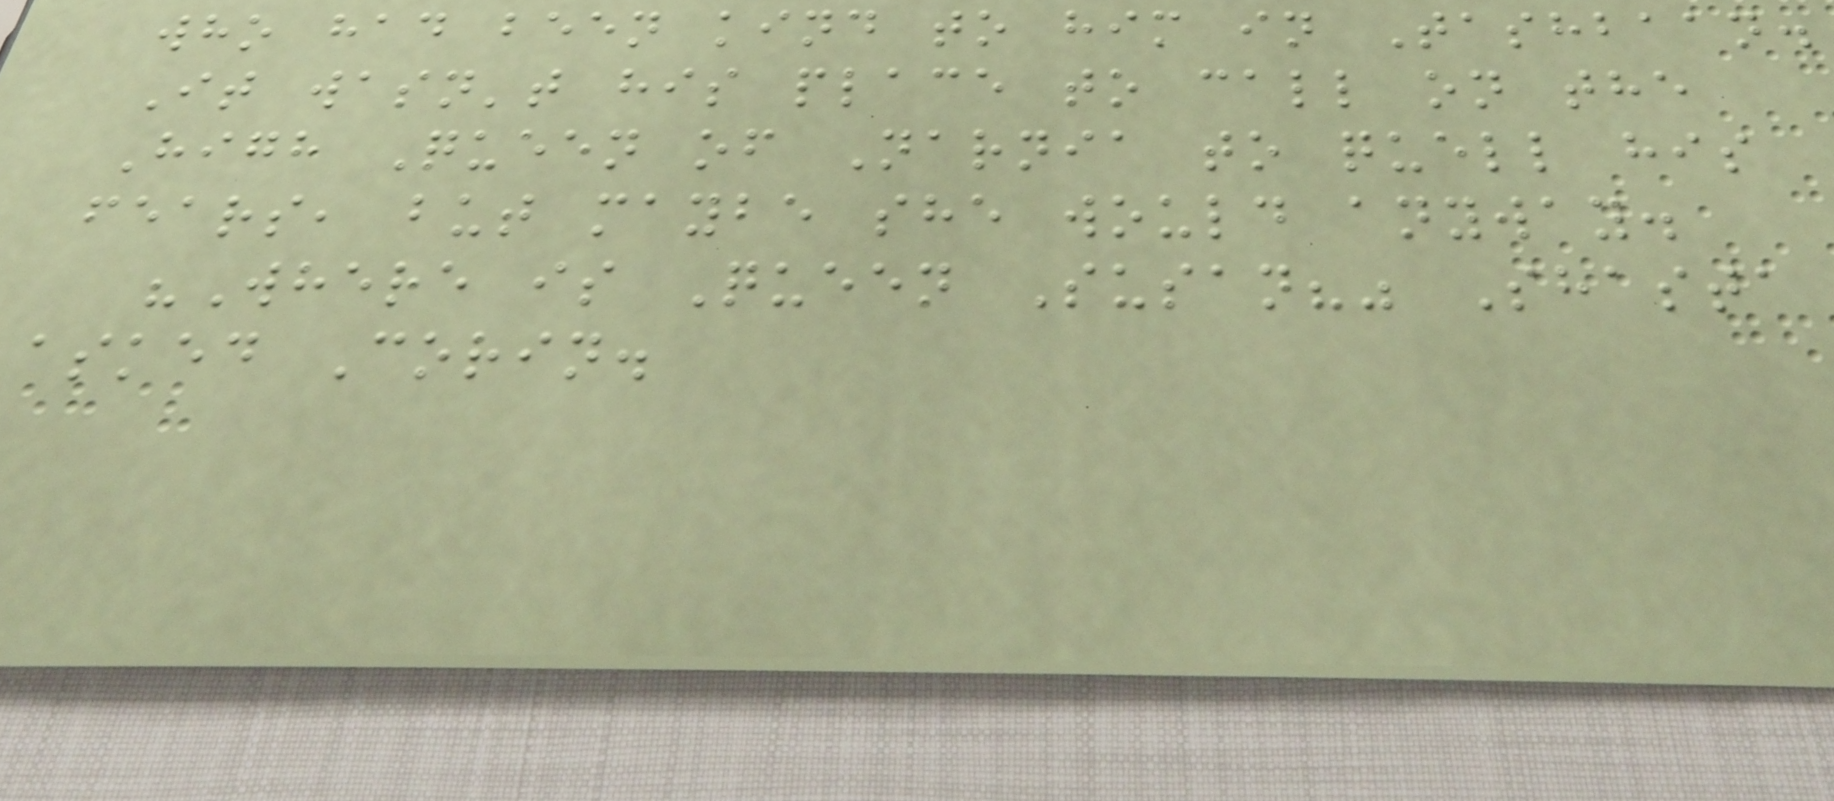who had been kind to him in Tashbaan.
It wasn't his place to call on the
High Queen of Narnia to quell his
fears, but maybe she would anyway.
"Where is Queen Susan?" Shasta
asked Corin.
